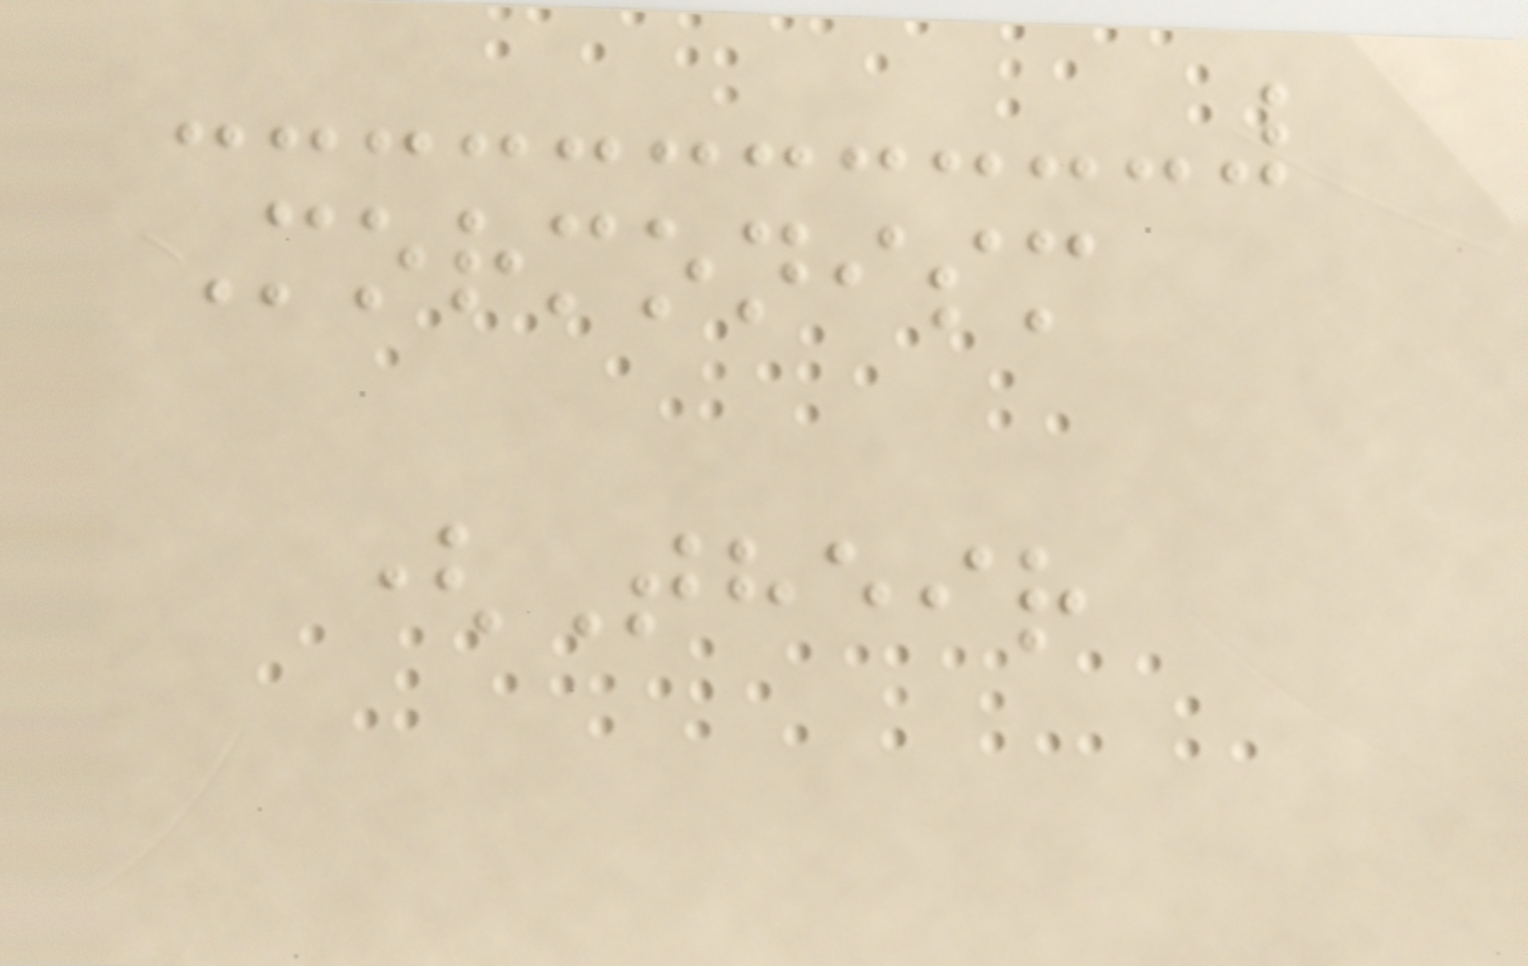Mormonism
(Their
